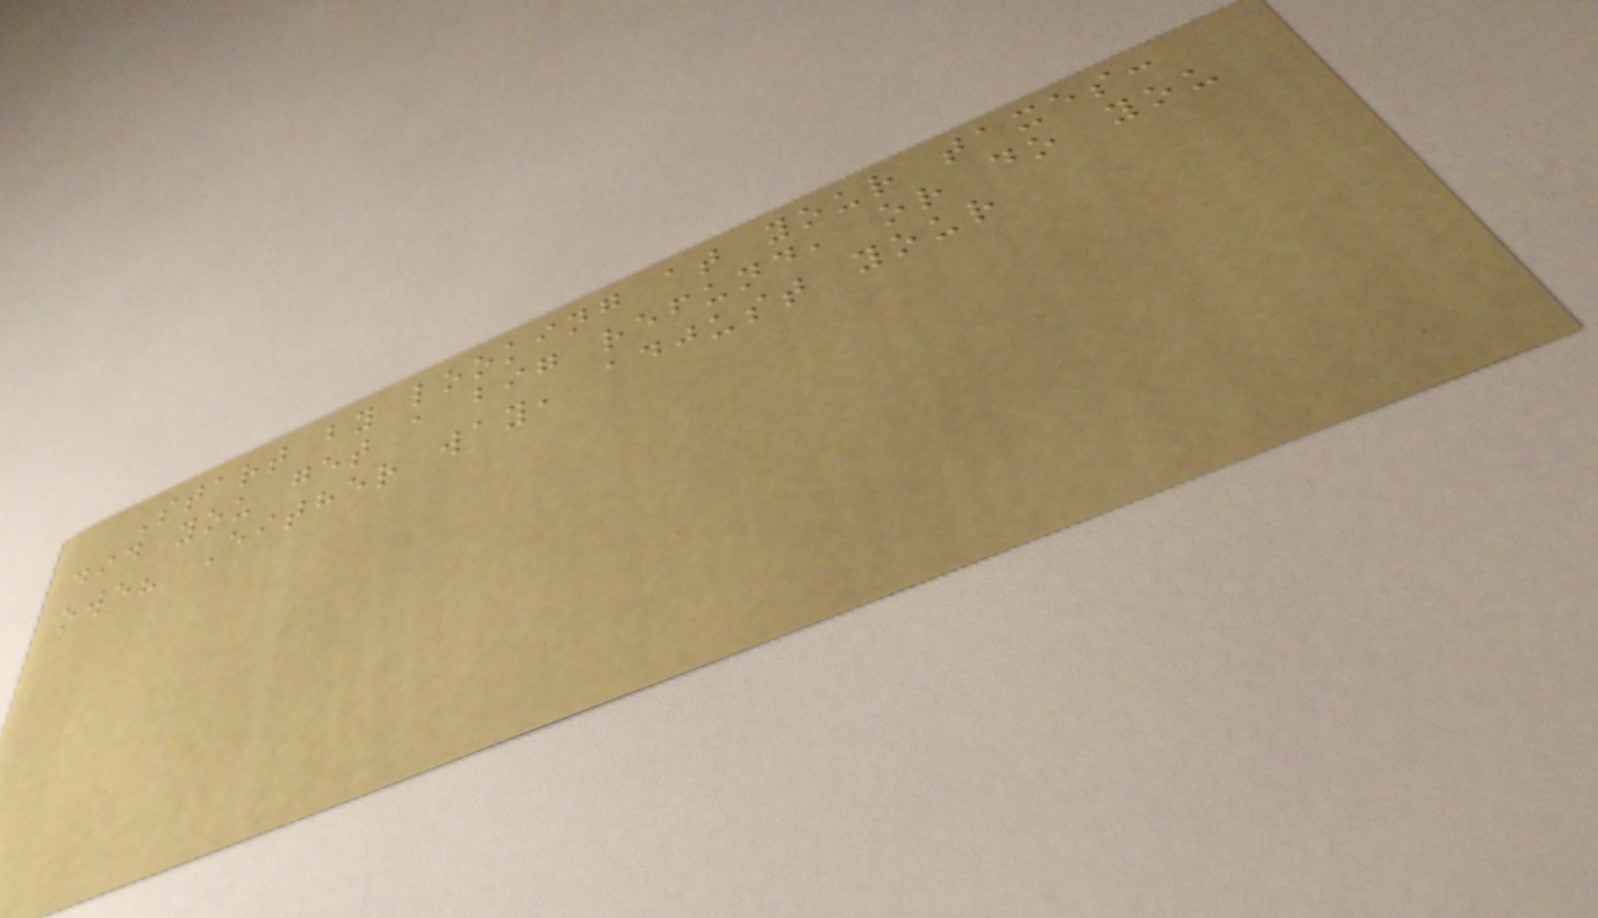Start by looking at your taxes:
did you get a big refund, or do you
owe? Either way, adjust your
